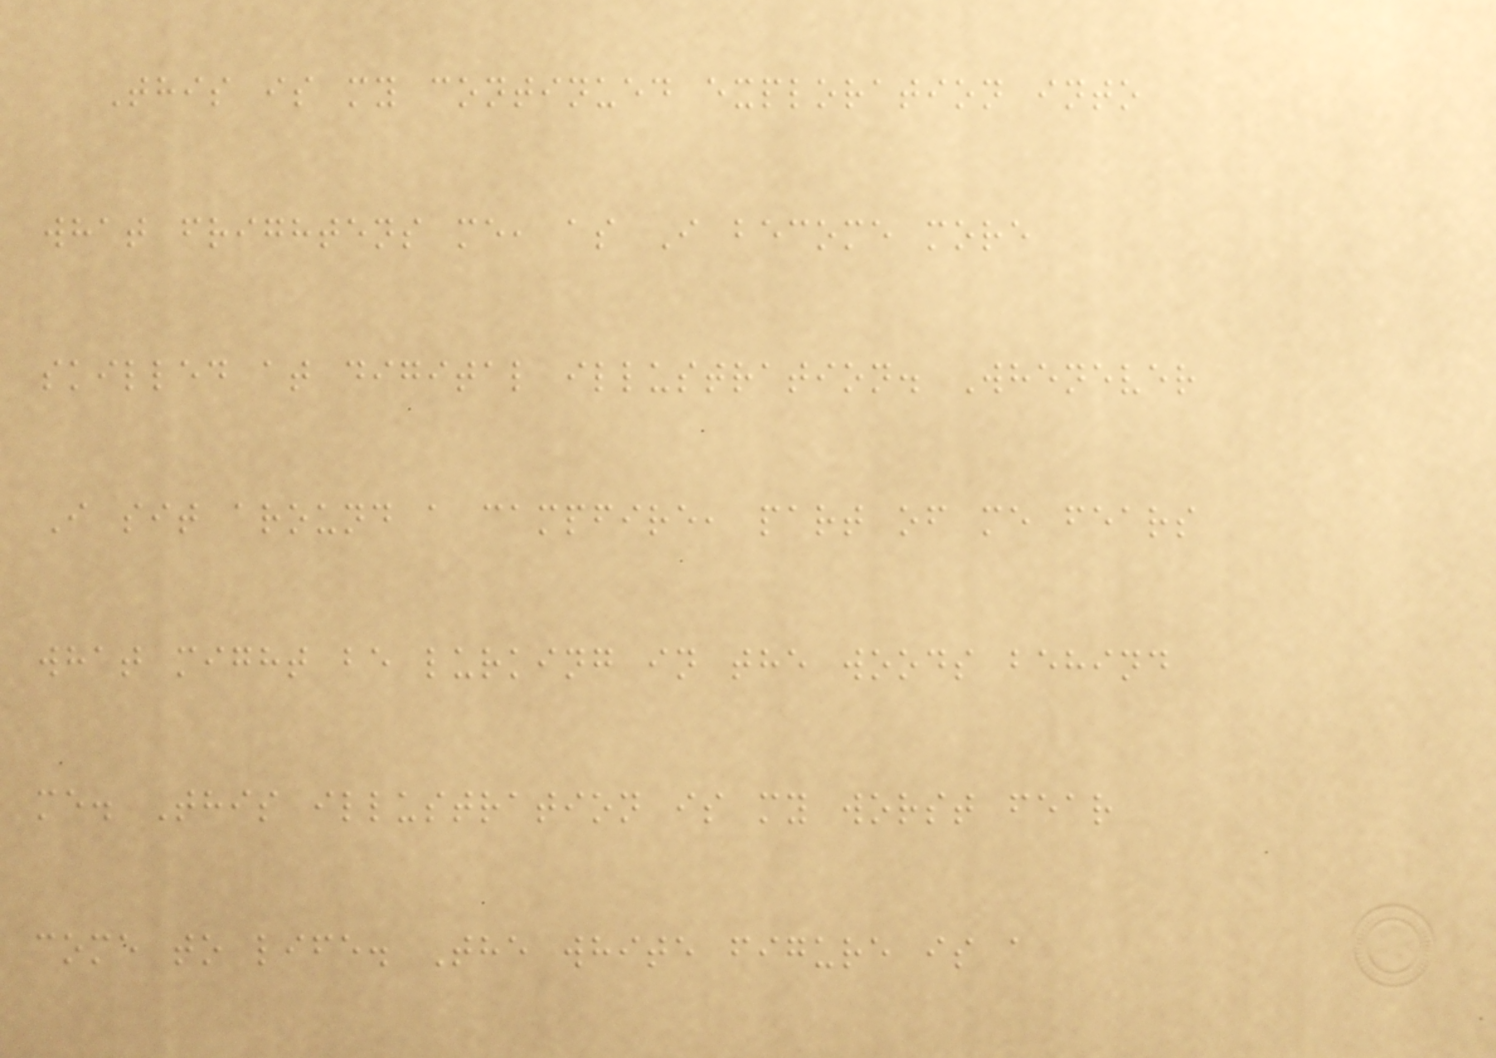This is my continued exploration into
what frightens me, as I become more
skilled at digital illustration. Whenever
I sit around a campfire, part of me fears
what might be lurking in the woods behind
me. This illustration is my worst fear
come to life. The white figure is a
